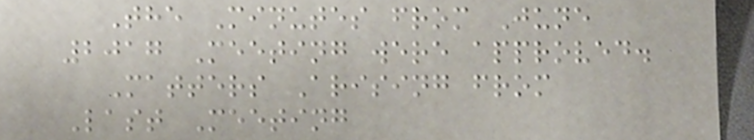The Minutes from June
2017 Meeting were approved.
Matters Arising from
Last Meeting
